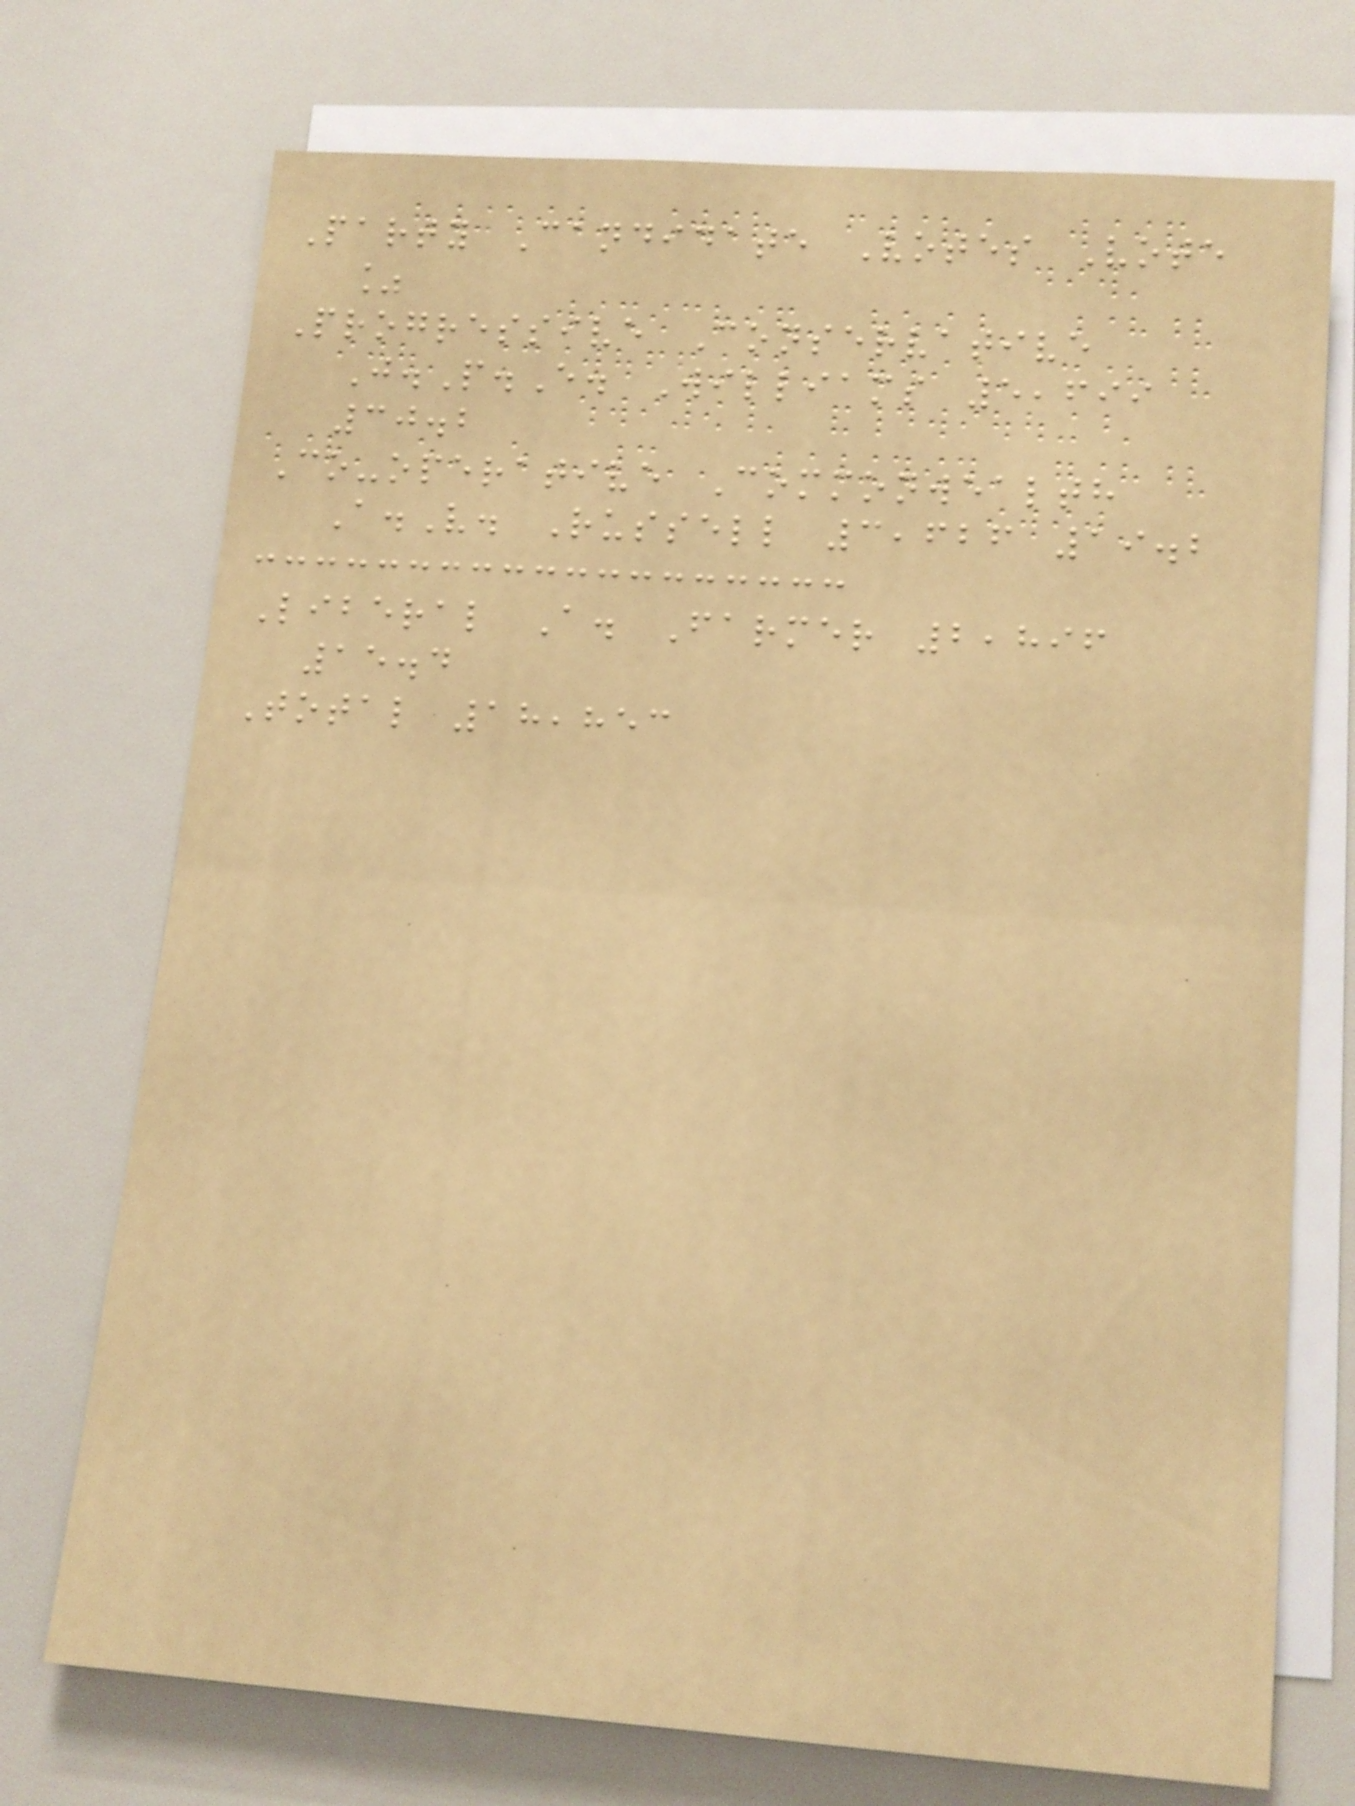Party Candidate Votes Vote
%
Progressive Conservative
J.P.E. Williams 5,699
30.2
Co-operative Commonwealth
A.V. Russell 3,626 19.2
Liberal A. Farmer 2,896
15.4
Total 18,853
